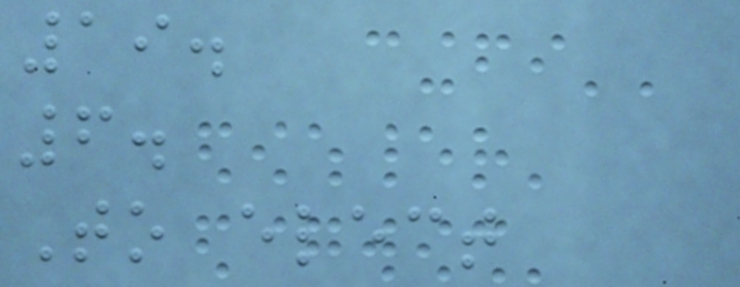19.
6.
To elect
